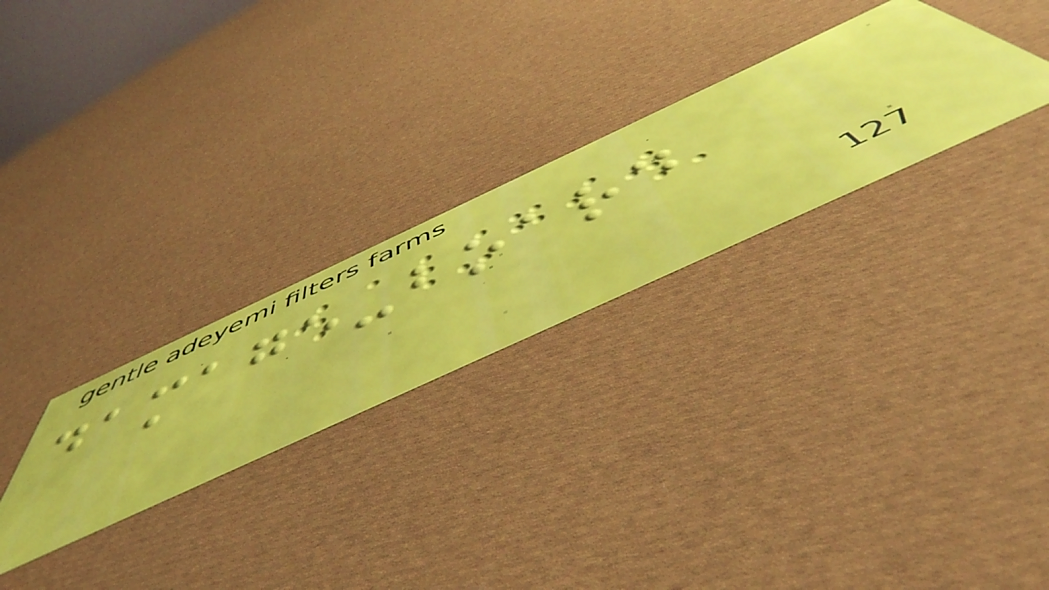damage-board
